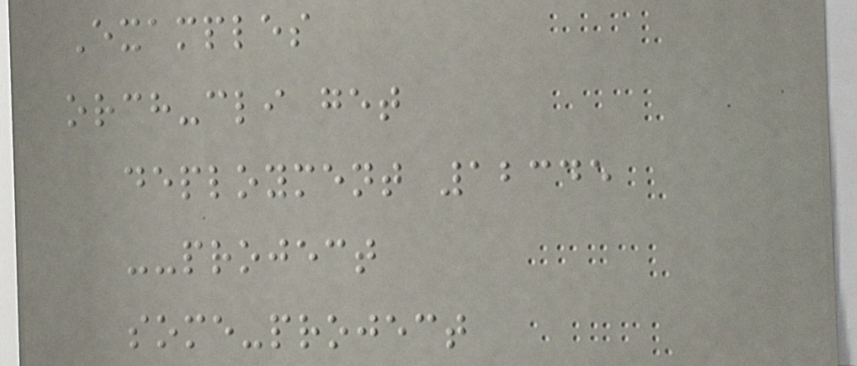Examples
orch-cli get
deployment 12345
--project
some-project
